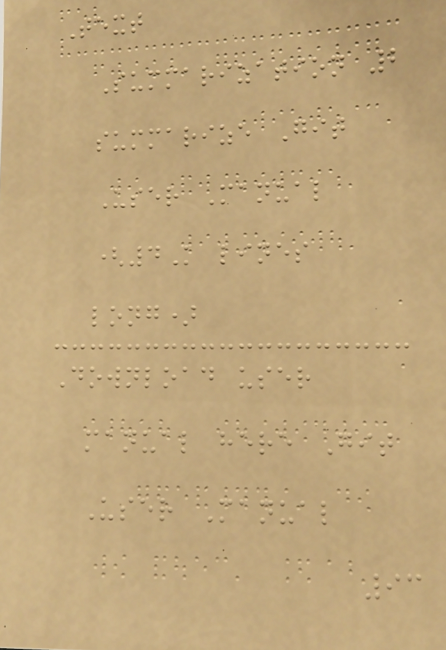Text
Summarization 2
summarize Git
User Manual
(4K lines
long)
Download user
manual here Git
User Manual
93
